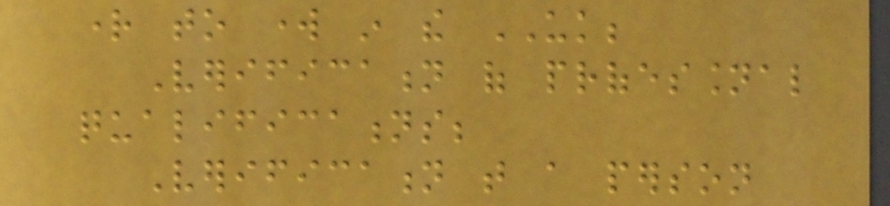right to work in the UK;
Verification of professional
qualifications;
Verification that a person
